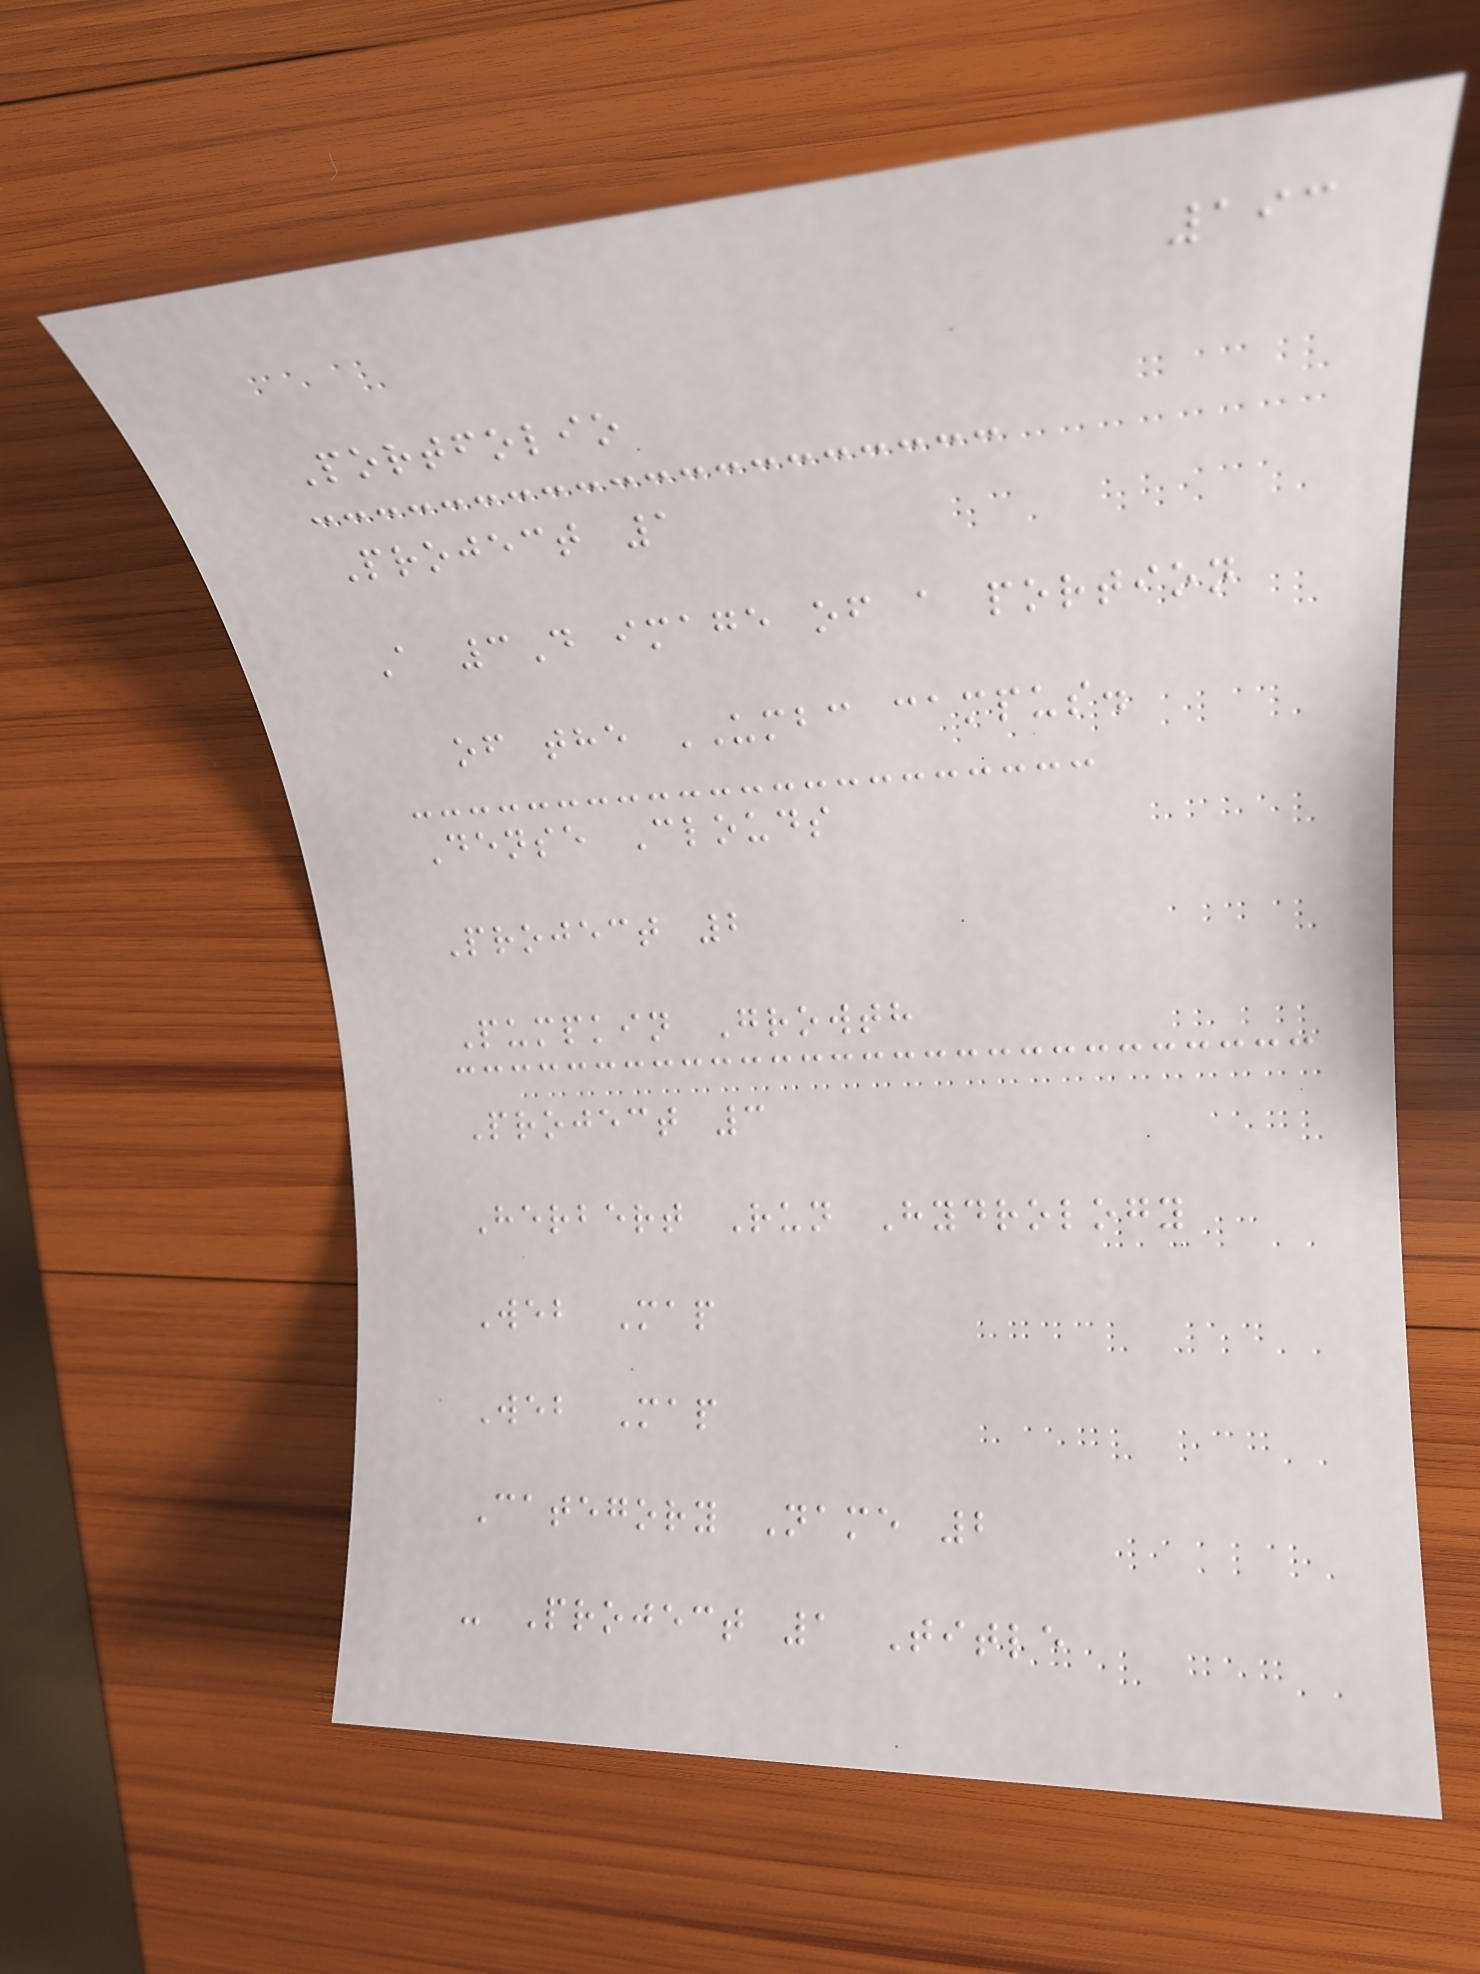193
Portfolio
Project 1
A 3D image of a portion
of the UMBC campus.
Dense Clouds
Project 2
Pumpkin Growth
Project 3
Herbert Run Hydrology
Web Map
Web Map
Category Name 2
- Project 1 Title
